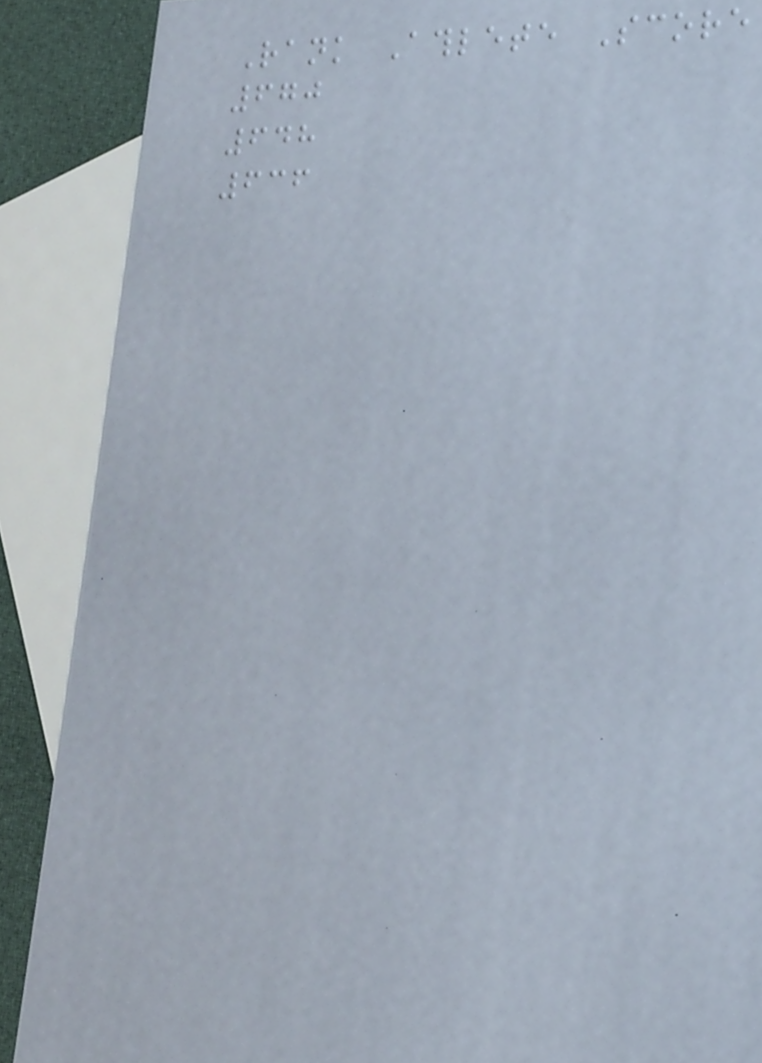Rank Athlete Score
670
648
636
